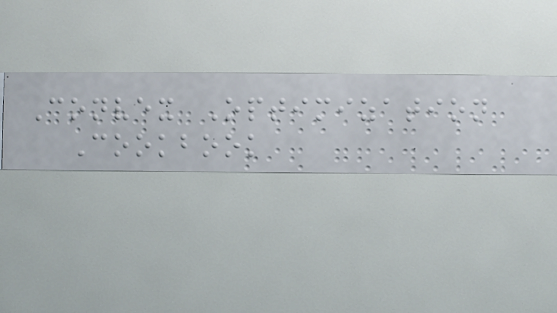Convex Optimization
Cookbook
